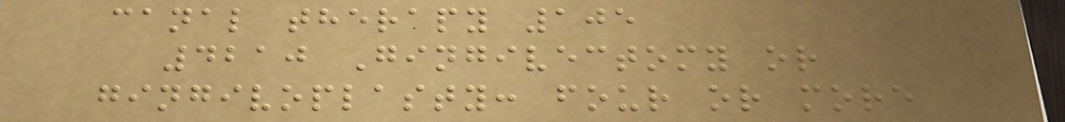canal therapy 105
4210 Gingivectomy or
gingivoplasty: four or more
